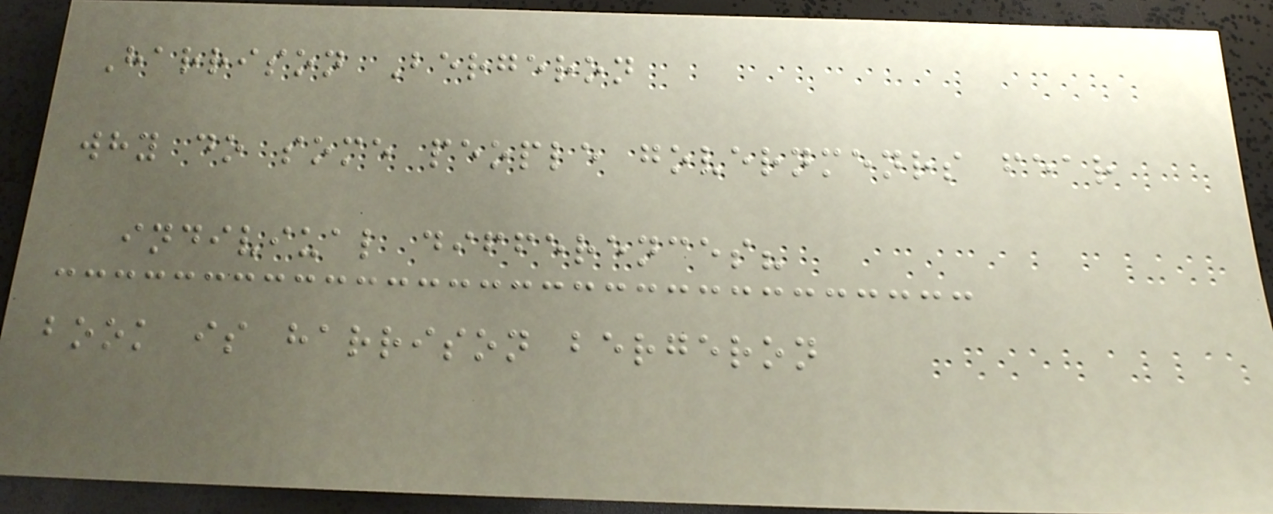Harrison Bergeron
why do some people governmenrs fear
indiviual differences?
book is harrison bergeron
